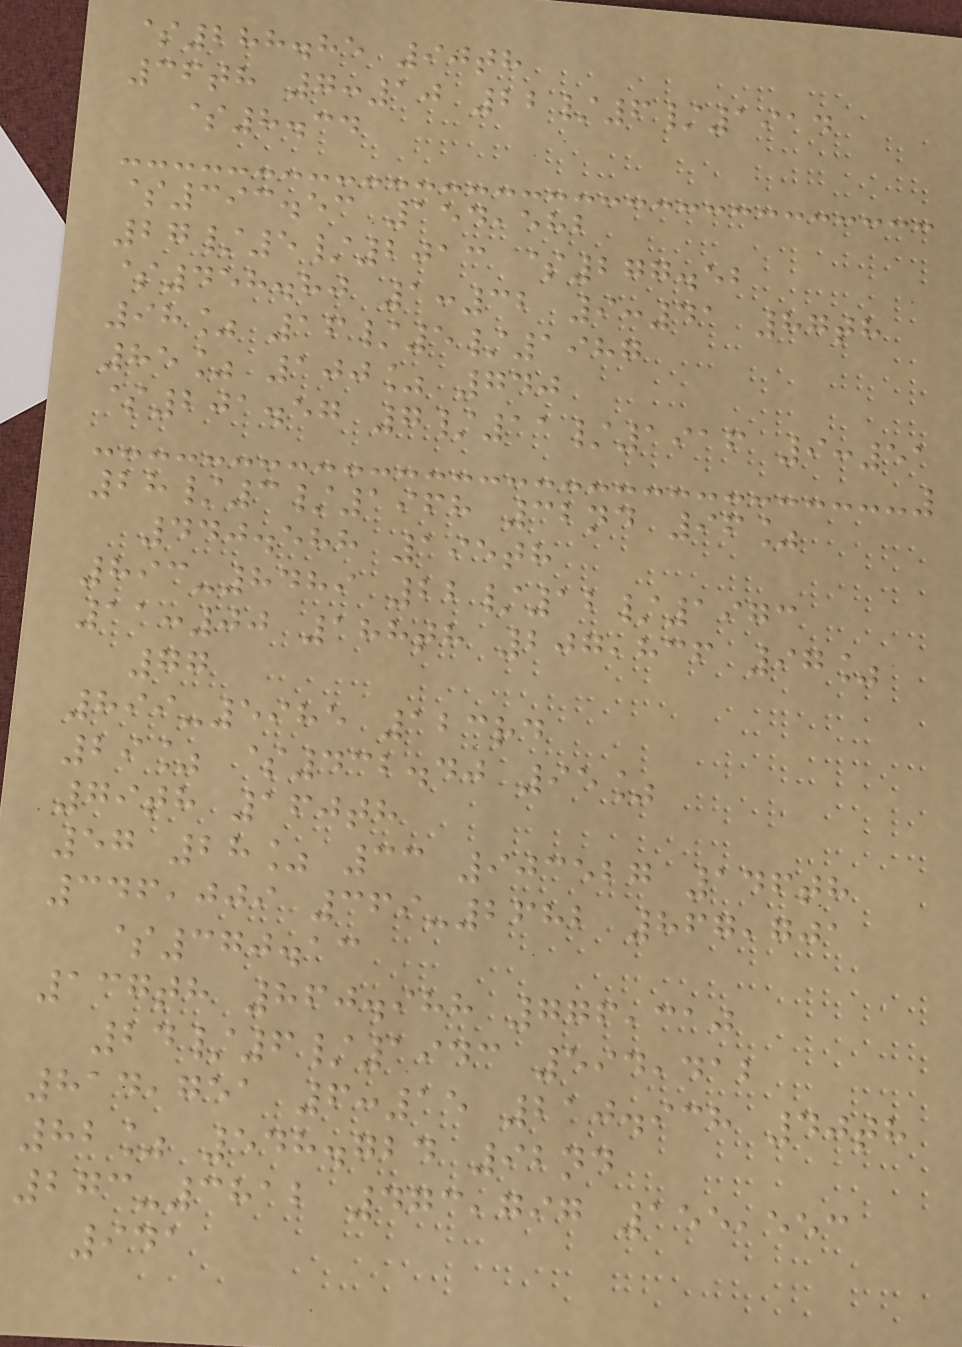$288.85 90th
36th 7:10 22/6/1914
$8.34
$393.53 154,582
27/5/2013 $277.52
$458.80 1:32 9:41 87th
98% 16/5/1987
85% 100% 740
$201.57 7/11/1916 9:51
28/3/1968 32nd 96%
440.588 195th
893-8489 22/12/1973
11:00 188th 207,836 97%
77
899-5985 123rd
29% $432.40 95%
79th 160th
57 28% 33 903527 146th
346,009 369-2682 867,701
$370.13
137th 860.988 776,310
24/6/1943 594,412
814,751 6:15 210.938 40th
82% 548.724 92nd
273-3812 473,797 155,553
941
